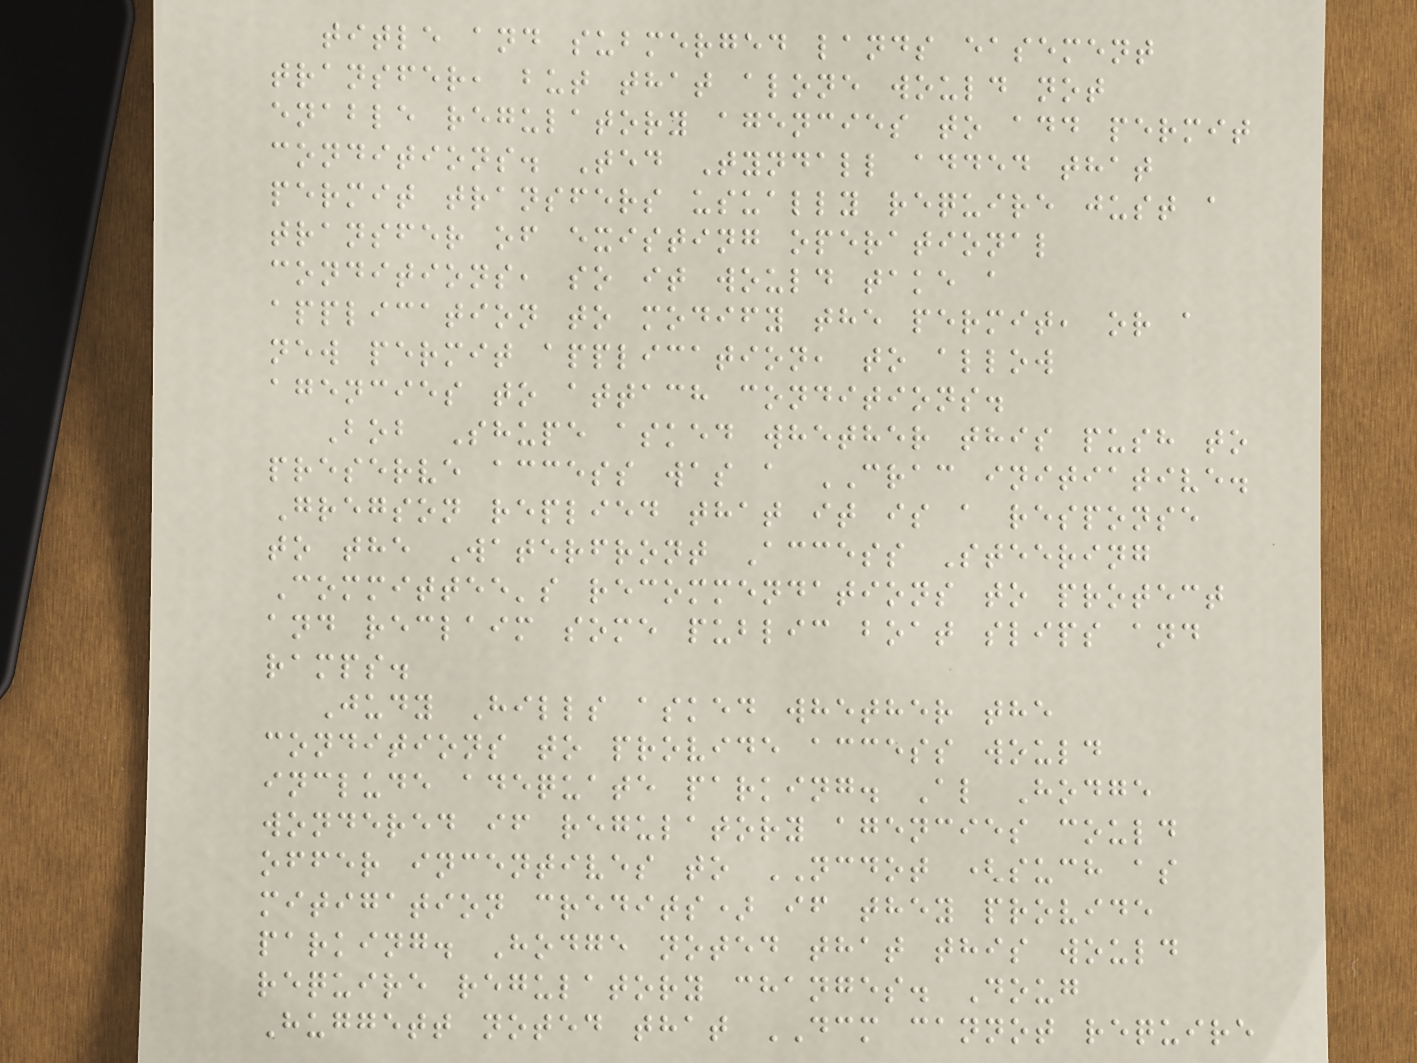title and submerged lands easement
transfer, but that alone would not
enable regulatory agencies to add permit
conditions. Ted Tyndall added that
permit transfers usually require just a
transfer of existing operational
conditions, so it would take a
application to modify the permit, or a
new permit application, to allow
agencies to attach conditions.
Bob Shupe asked whether this push to
preserve access was a CRAC initiative.
Gregson replied that it is a response
to the Waterfront Access Steering
Committee's recommendations to protect
and reclaim some public boat slips and
ramps.
Judy Hills asked whether the
conditions to provide access would
include adequate parking. Al Hodge
wondered if regulatory agencies could
offer incentives to NCDOT (such as
mitigation credits) if they provide
parking. Hodge noted that this would
require regulatory changes. Doug
Huggett noted that DCM cannot require
